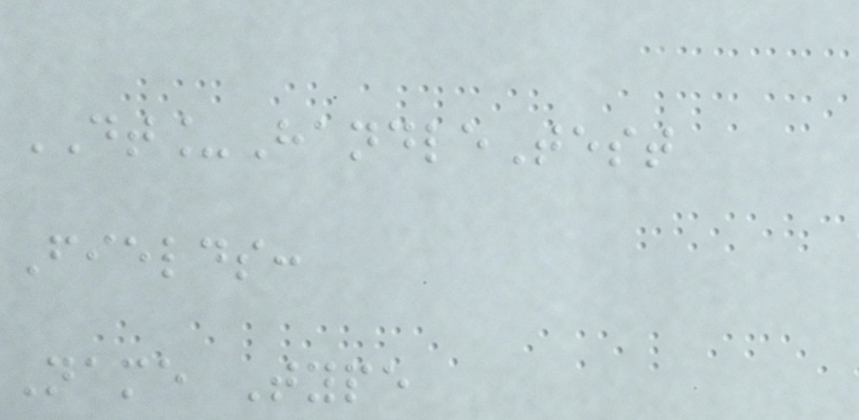DT_HandleTest
Fields:
Name Type
